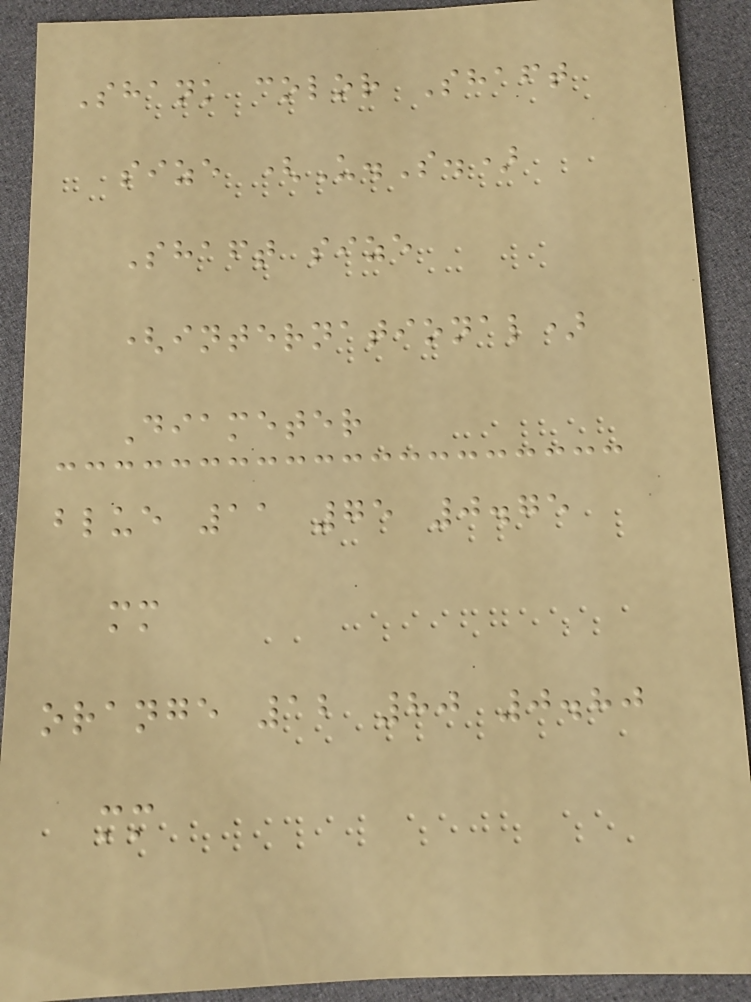Shank color Shaft
size (U.S.)
Shaft size
(international)
Diameter
blue 11 75 0.75
mm
orange 12 80 0.80
mm
